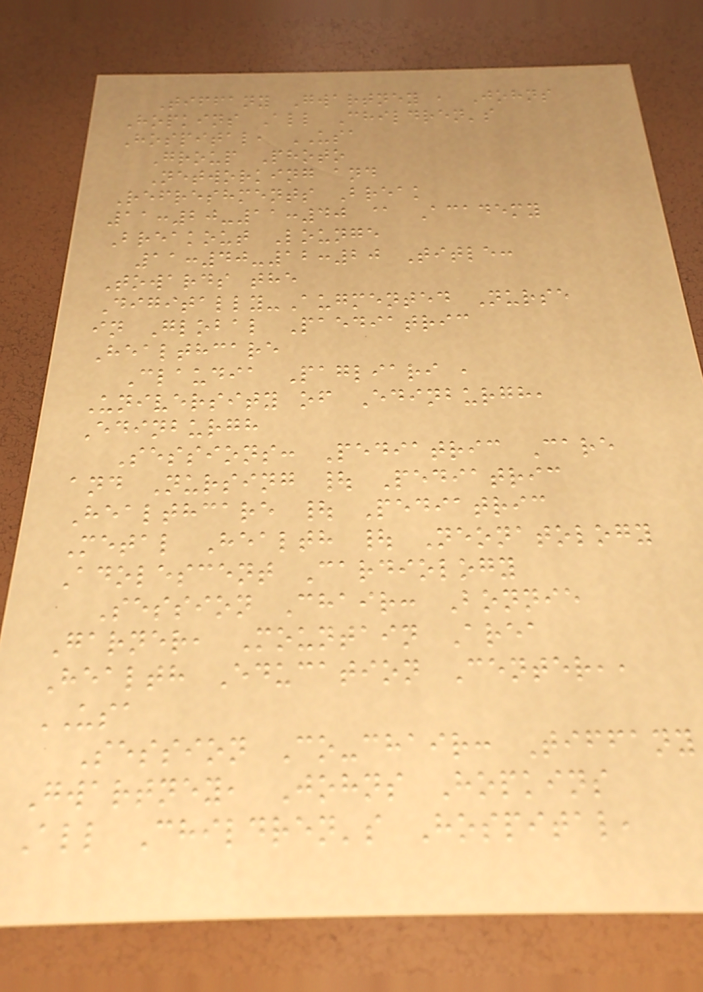Tiffany Gwartney , Johns
Hopkins All Children's
Hospital, USA
Group Photo
Networking and
Refreshments Break
11:20-11:40 @ Academy
Breakout Lounge
11:40-12:20 Title:
Towards the
Digitally-Augmented Nurse
in Global Paediatric
Healthcare
Claudia Pagliari ,
University of Edinburgh,
Edinburgh
Sessions: Pediatric Care
and Nursing | Pediatric
Healthcare | Pediatric
Metal Health | Neonatology
Adolescent Cardiology
Session Chair: Bonnie
Garner, Mountain Area
Health Education Center,,
USA
Session Co-chair: Tiffany
Gwartney, Johns Hopkins
All Children's Hospital,
